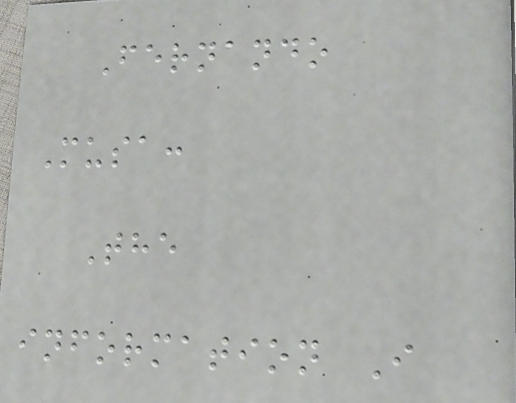Fernando
Musa:
The
information I
